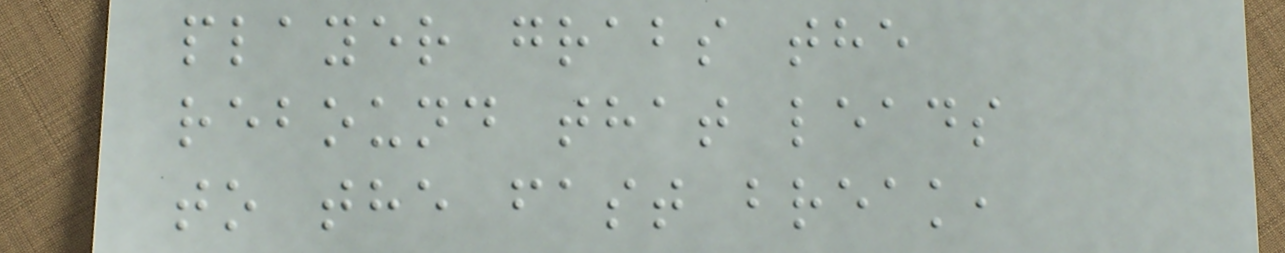player grabs the
rebound that leads
to the fast break,
